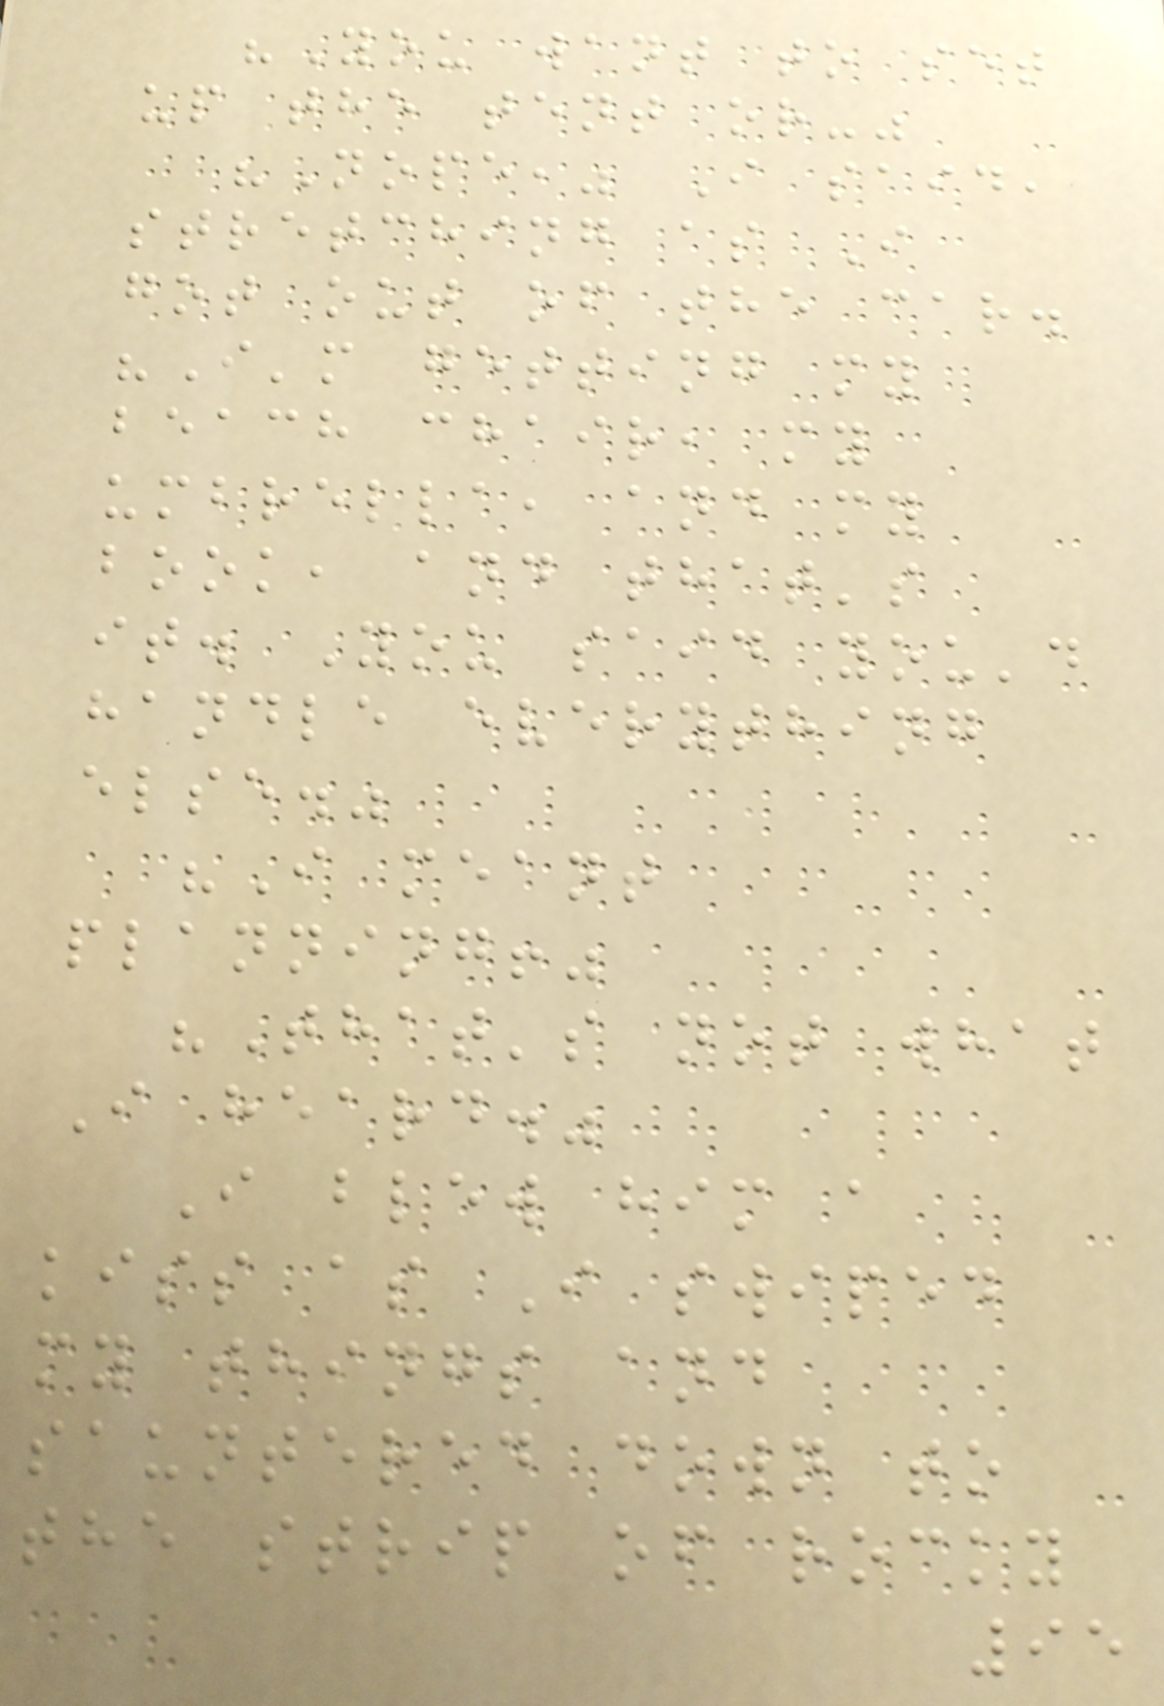"You want to set
up the tent or-"
"Nope," I said,
stretching as I
got out of the car.
"I'm getting my
beach chair, my
umbrella, and my
book, and that's
it. You said you'd
handle everything
else."
"I meant
planning!"
"That's not what
I heard."
I blew him a
kiss as I swiped
my things and
sauntered down to
the strip of rocky
95
